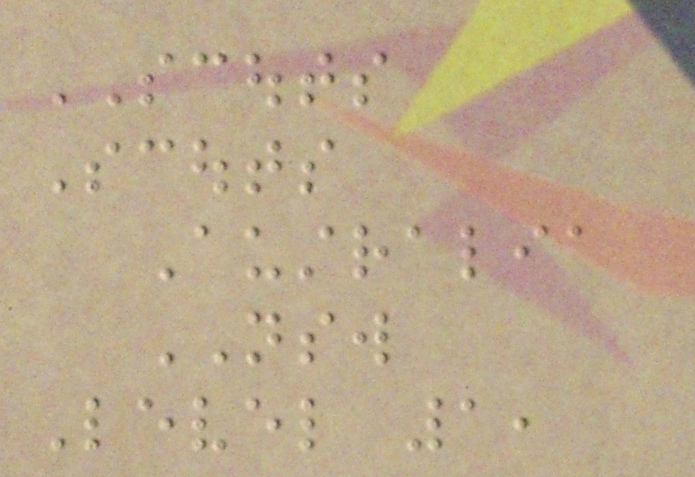SCOUTS
Scouts
Australia
NSW
Level 1,
